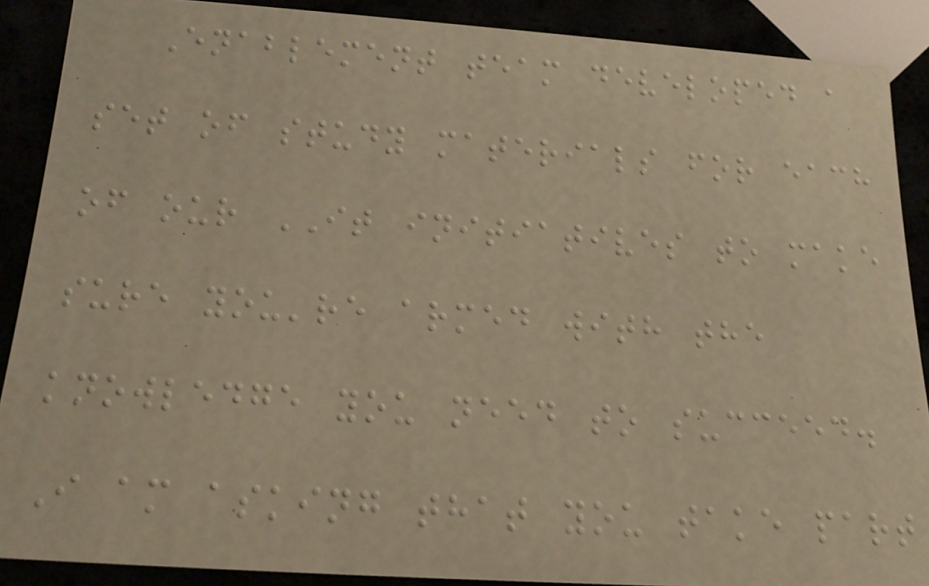Enablement team developed a
set of study materials for each
of our IT initiatives to make
sure you're armed with the
knowledge you need to succeed.
I am asking that you take part
